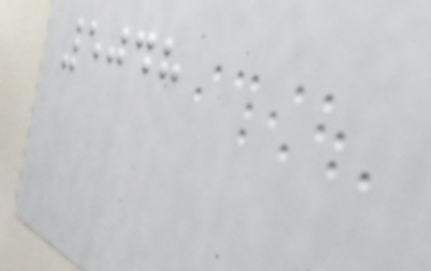5048
